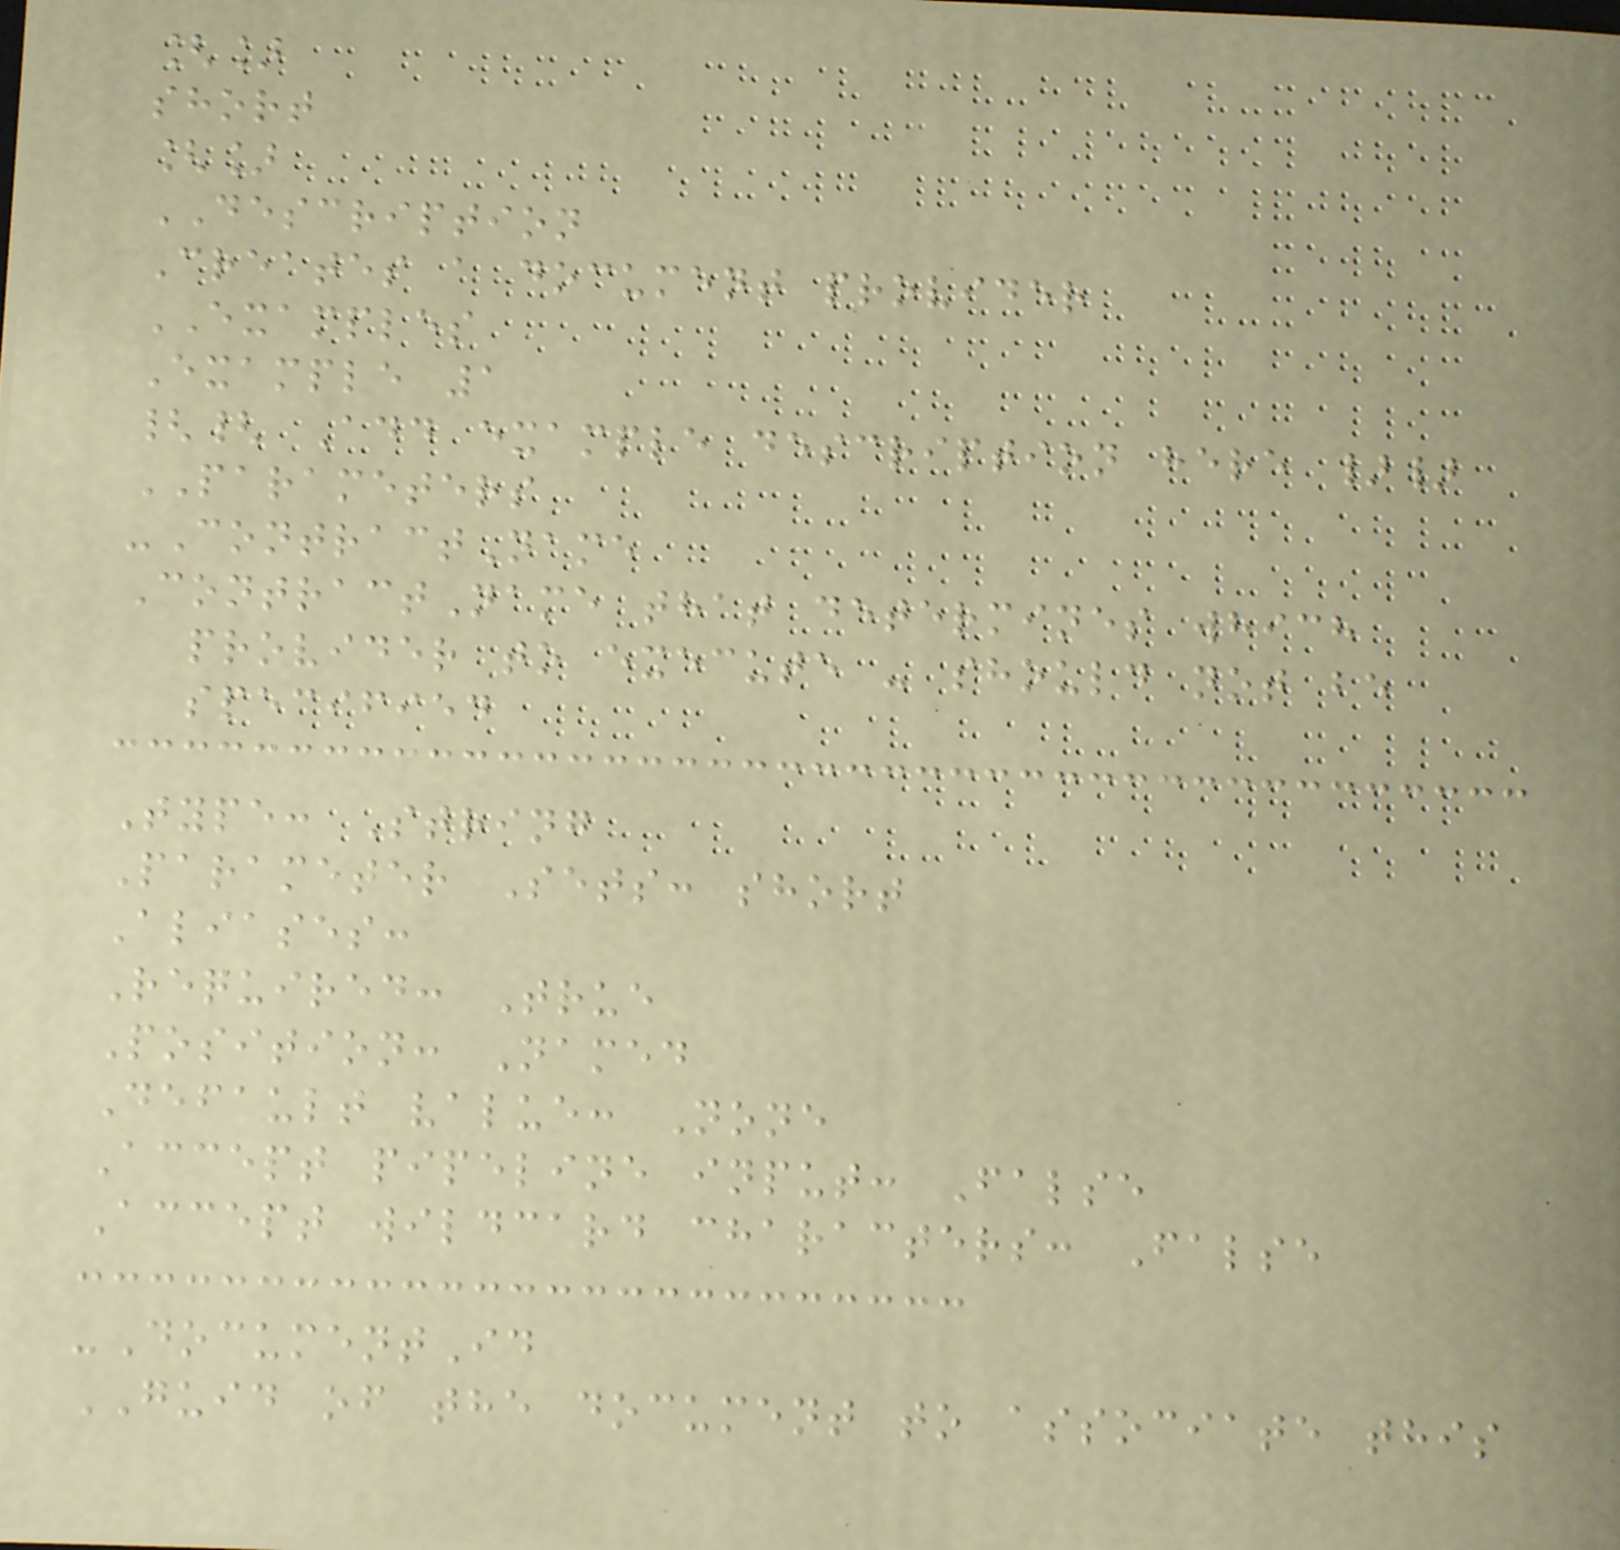[]
short
[]
DESCRIPTION
Creates a document provider
EXAMPLES
Example 1
{{ Add example description here }}
PARAMETERS
-ContractName
ContractName that determines which
provider to execute - should not be
specified
Type: String
Parameter Sets: short
Aliases:
Required: True
Position: Named
Default value: None
Accept pipeline input: False
Accept wildcard characters: False
-DocumentId
GUID of the document to associate this
